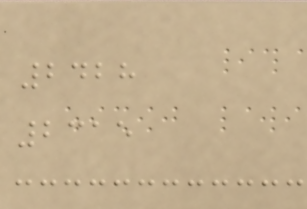2428
2315
